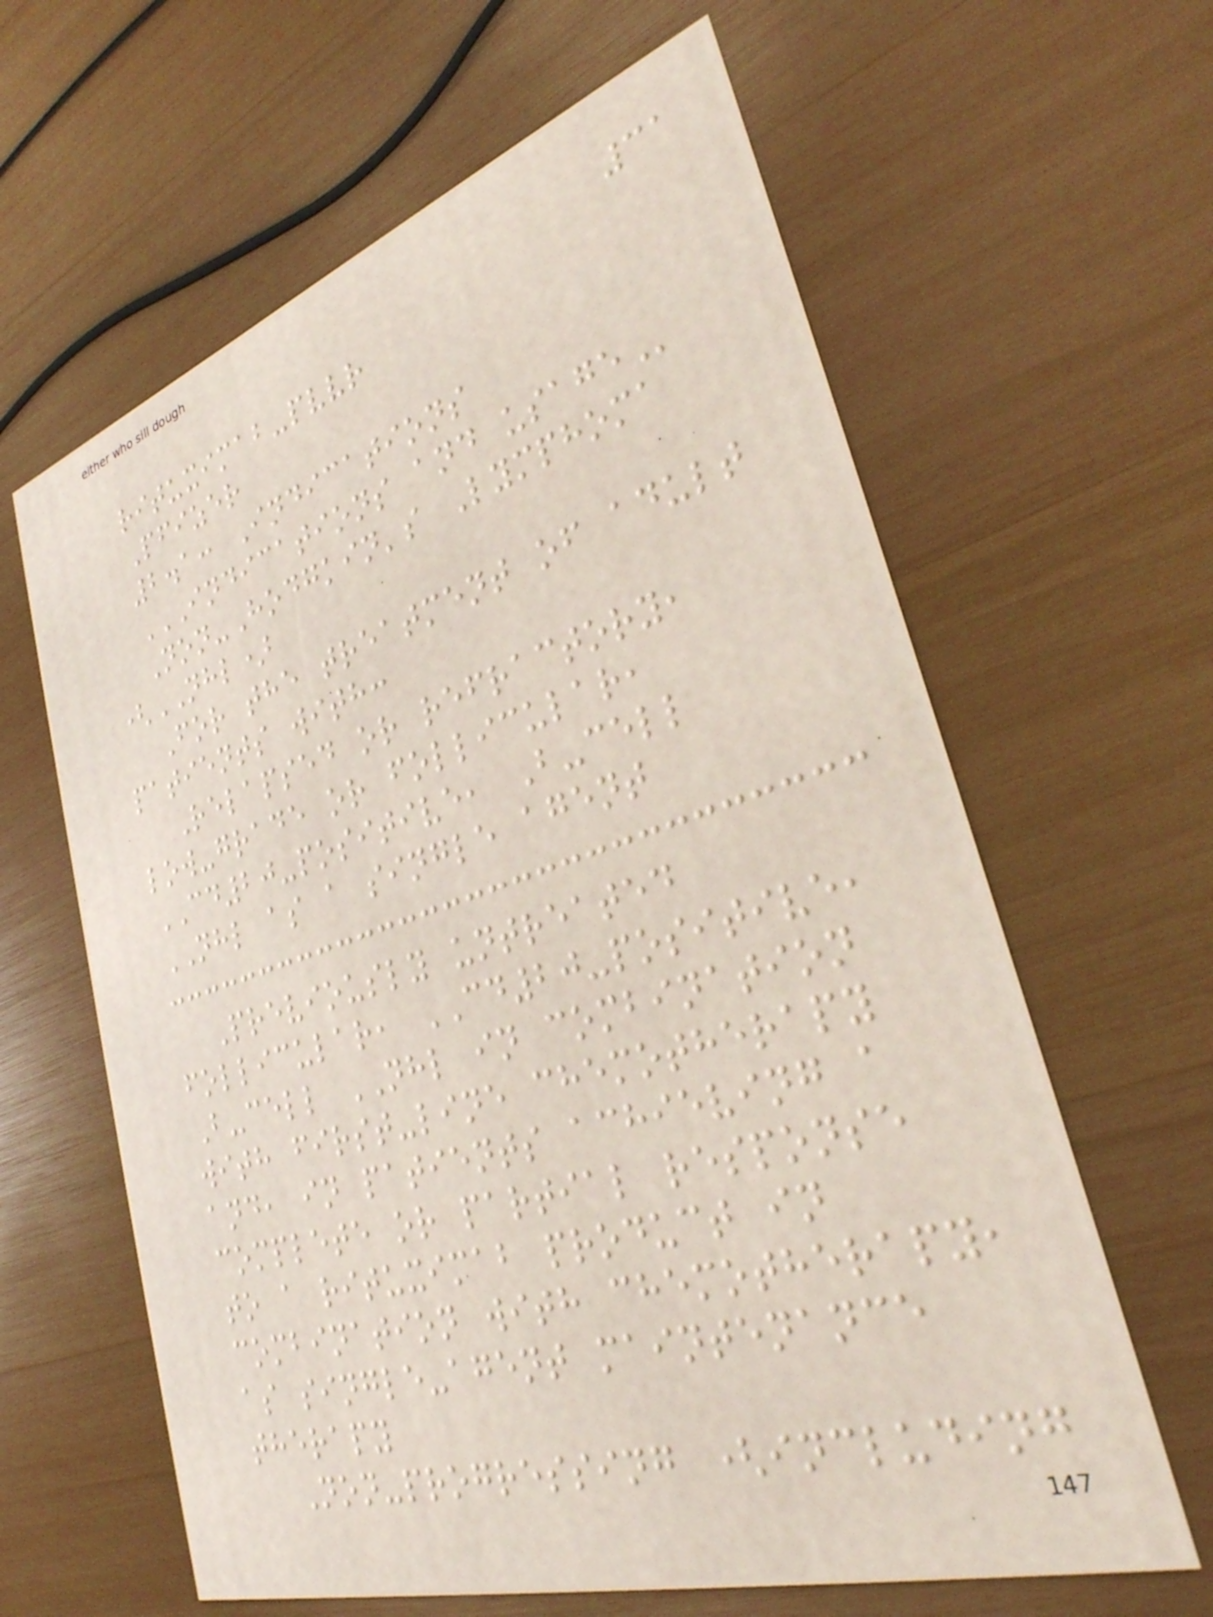31
rituximab-pvvr
Pfizer
2.1: Indications
INDICATIONS AND USAGE
Non-Hodgkin's Lymphoma
(NHL)
For the treatment of adult
patients with:
Relapsed or refractory,
low-grade or follicular,
CD20-positive, B-cell
NHL as a single agent
Previously untreated
follicular, CD20-positive,
B-cell NHL in combination
with first-line chemotherapy
and, in patients achieving a
complete or partial response
to a rituximab product in
combination with chemotherapy,
as single-agent maintenance
therapy
Non-progressing (including
